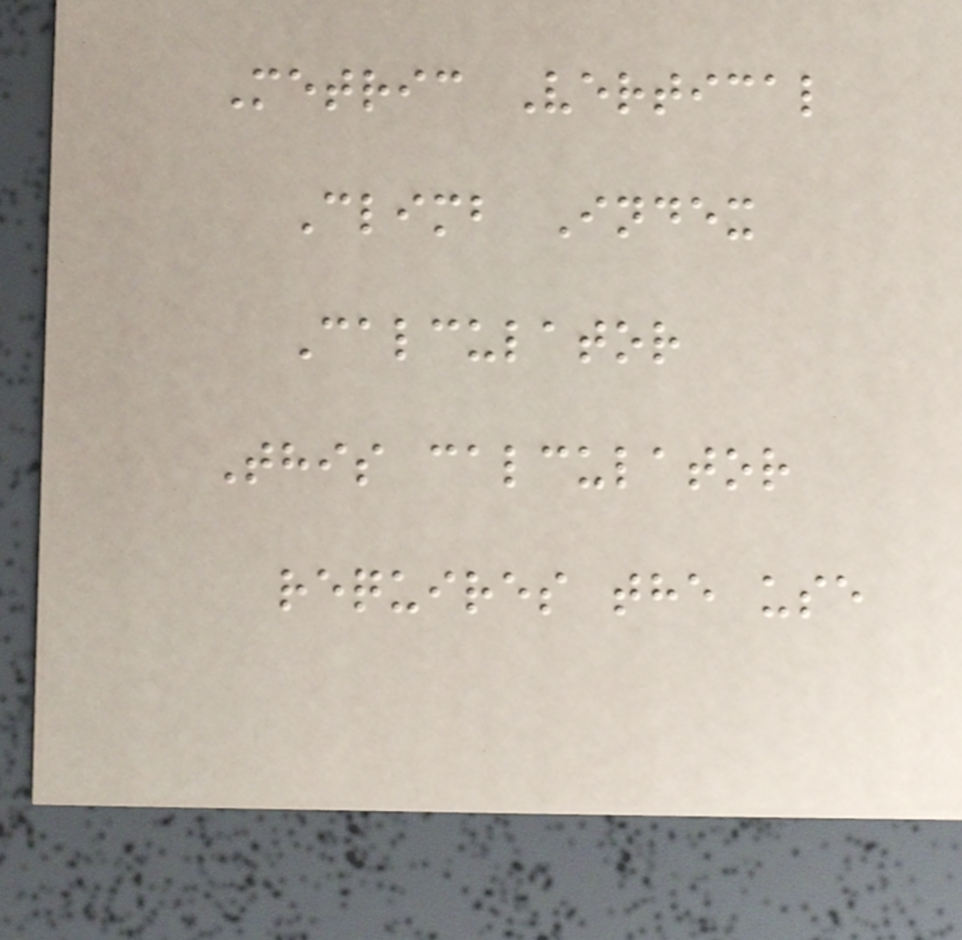Metric Vertical
Climb Index
Calculator
This calculator
requires the use
